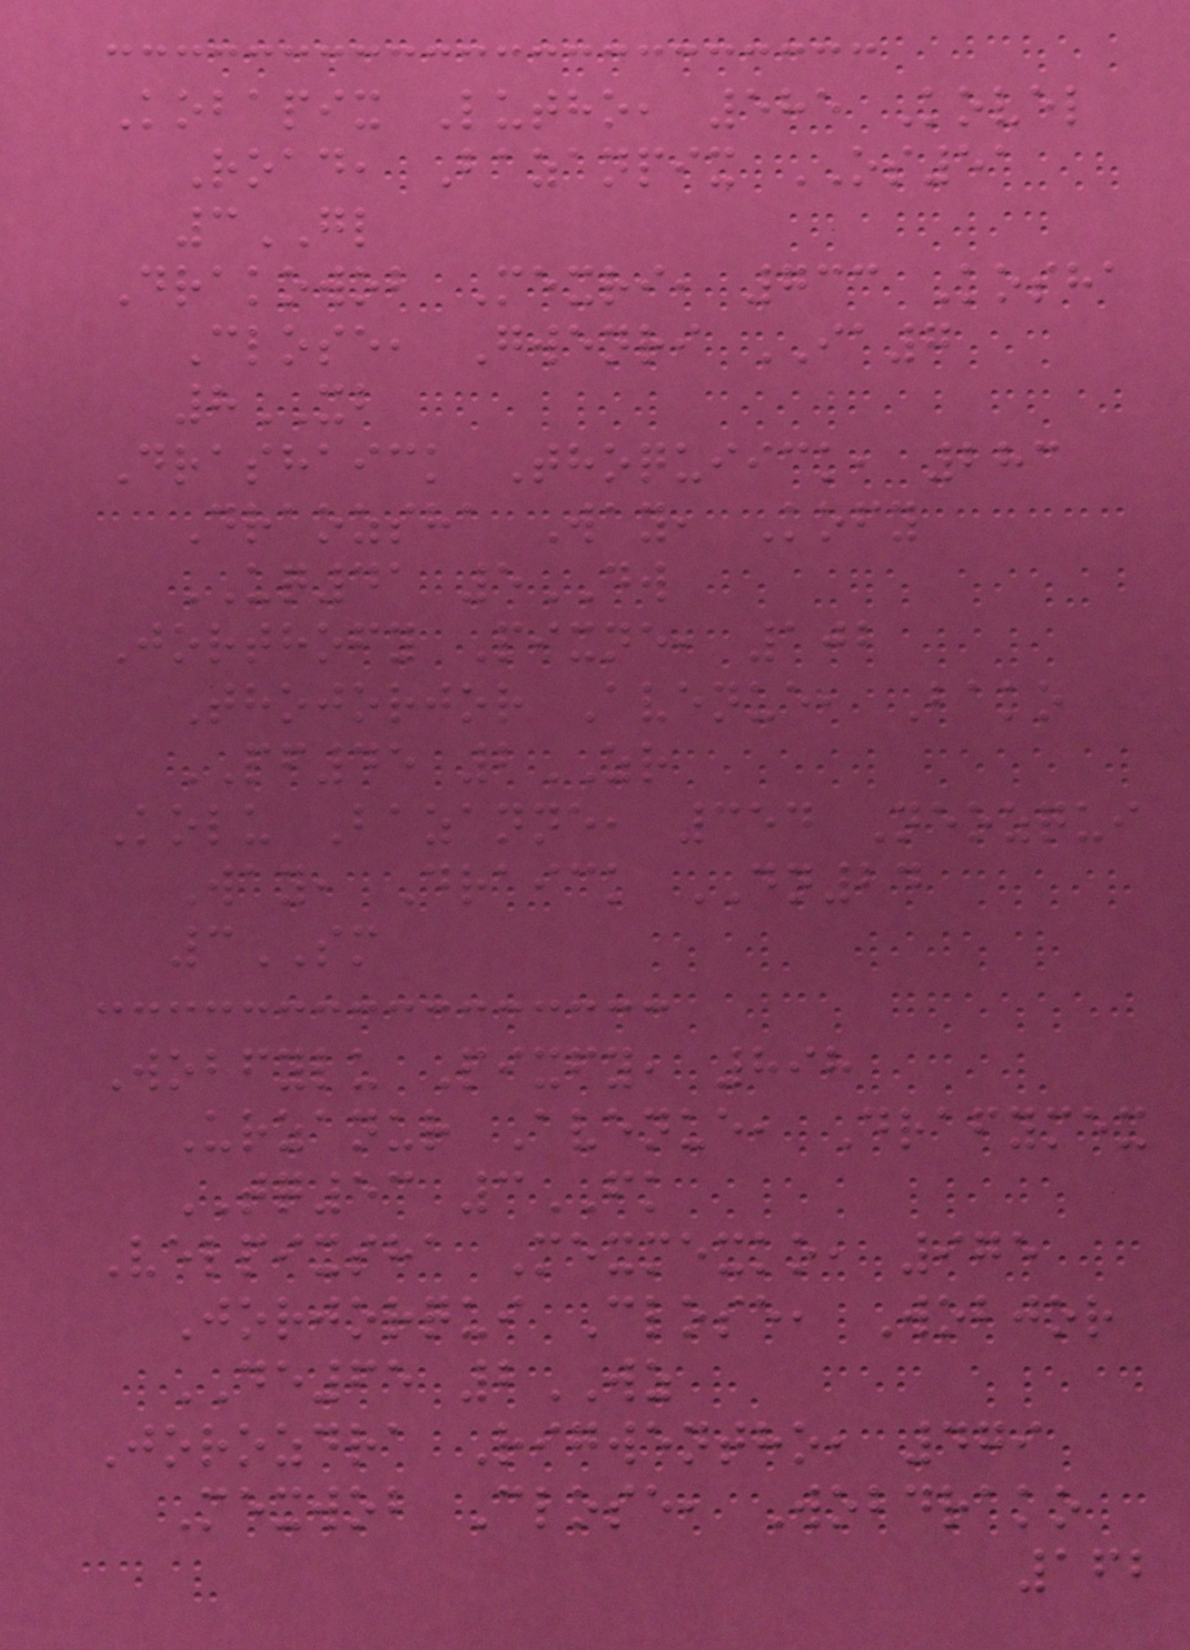Kobapix Lutho, 585 Kovel
Road, Bazanpix OS51
3GL
Drakowob Mexri, 733 Kosha
Close, Gwenri IA7
8XB
Drashaick Thoquiick, 283
Draozsha Way, Kofy
UQ41 5DW
Jorthofy Pixne, 102
Thojorjor Avenue, Bako
PF45 2ZR
Kolu Bazanne, 354 Neozqui
Way, Draick DN24
3SM
Wobfylu Pixfy, 898
Urzanur Avenue, Drafymex
TQ53 3FK
Velpixsha Mexmexko, 975
Jorjorqui Close, Wobjor
DE65 2WZ
Jorozdra Rigwentho, 479
Mexwob Close, Wobdrako
162
